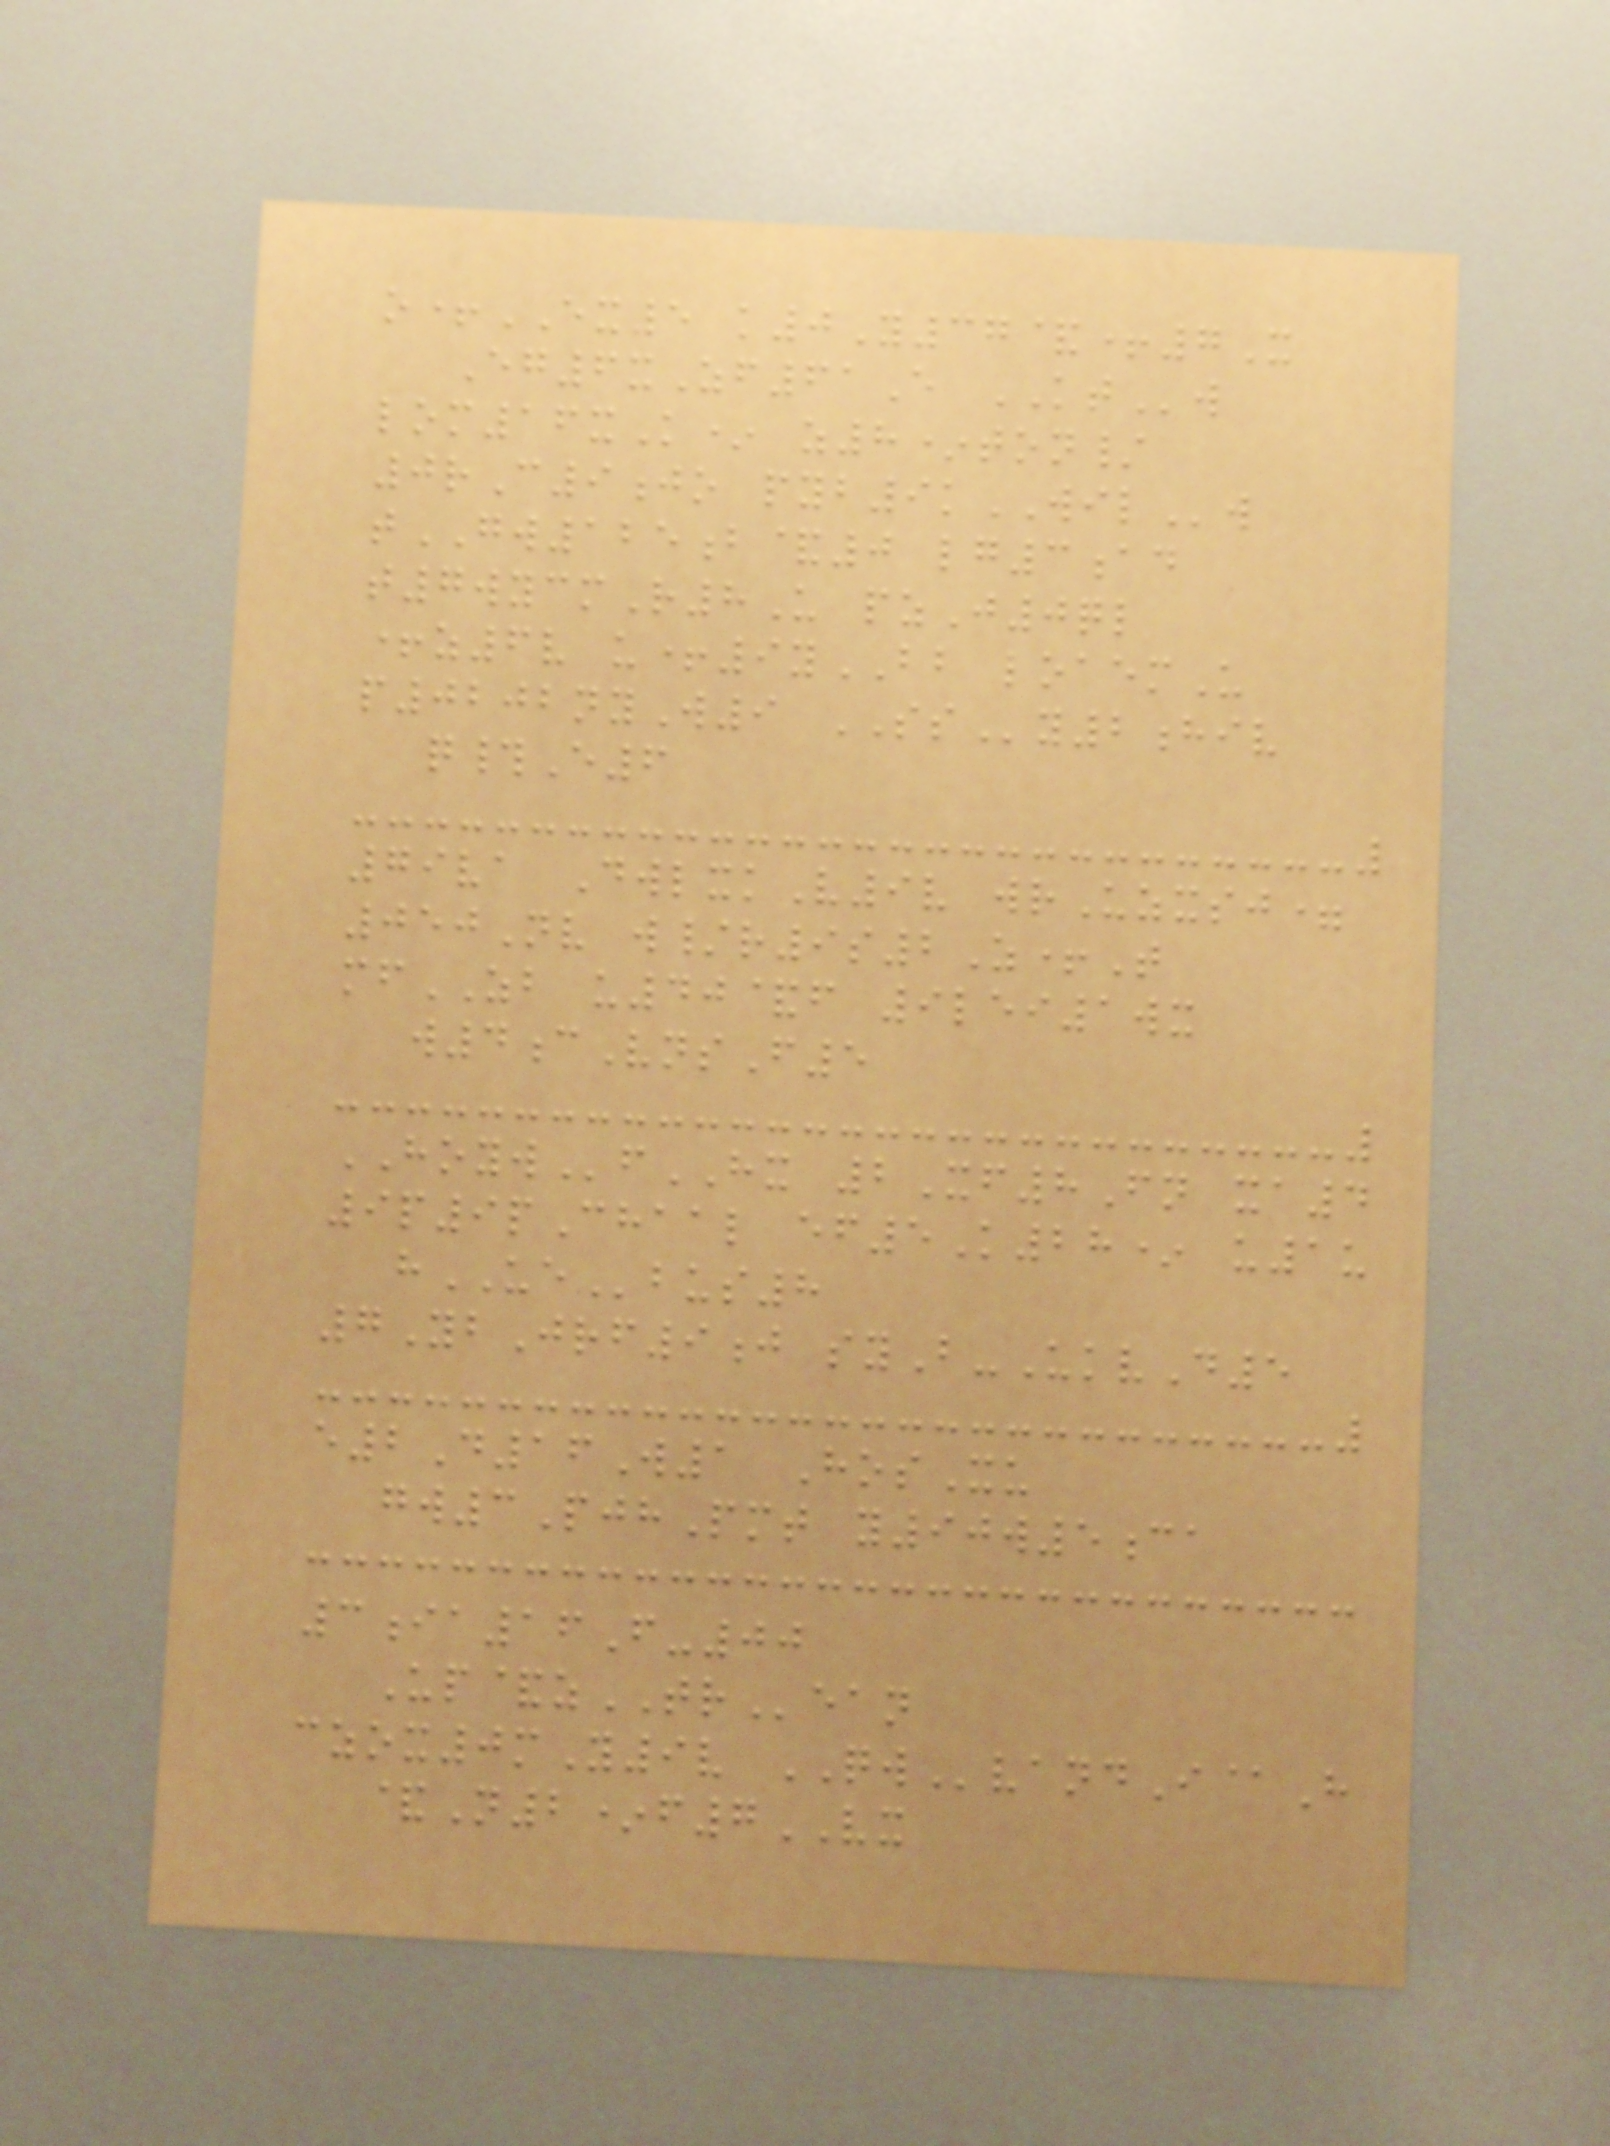o+EX5 k0Y37&+7X
Eg6xZf61E KTw
lom16xK* z8*ton/
0rC9jo pyb9kWILw
tGW125b&0 lg3ad
t7wycmR8U pzJ0ql
+z6v u+9yBB loaemU
p0202nyW9 SSy2hiv
q#E6
79va DwlxkV9v wrUzxsj=
050Nv w/r9s2Z+T
mfZB u40&f 9lei1wx
w4cVnsF5
HOYWfHX 2Xf8Fn xa4
9p9pChaal ef5K28* u1u
hUEbus8
7YbJrf9j syB-UkvD5
e2D16W1 HosXu
gw3PjhPmt y90w5ca
3ia16F-00
Up&zTRean
czox0mY9v QWvandI@H
&N2*f7VX
